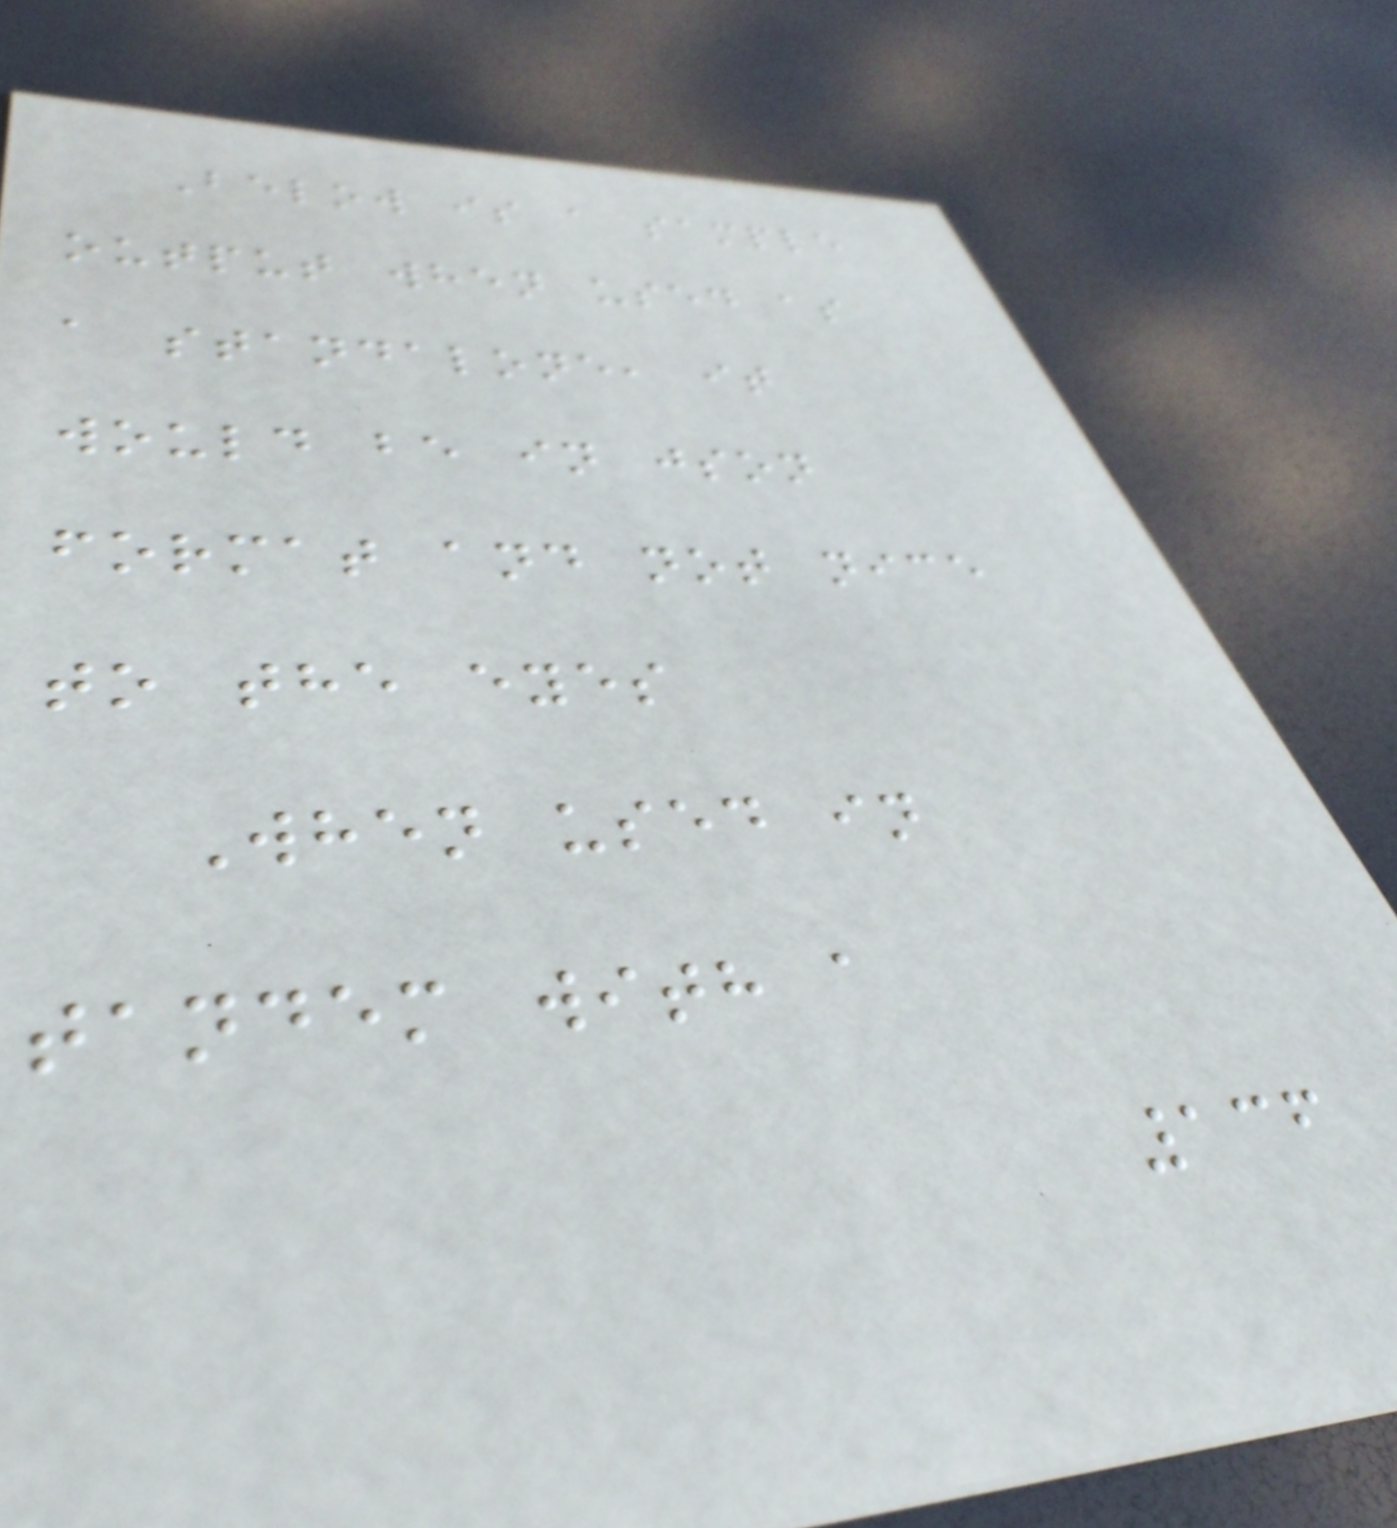Below is a sample
output when used as
a standalone, it
would be in json
format and not nice
to the eyes
When used in
tandem with a
136
